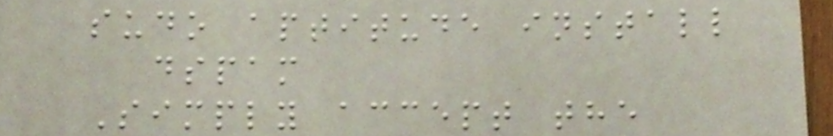sudo aptitude install
dspam
Simply accept the
